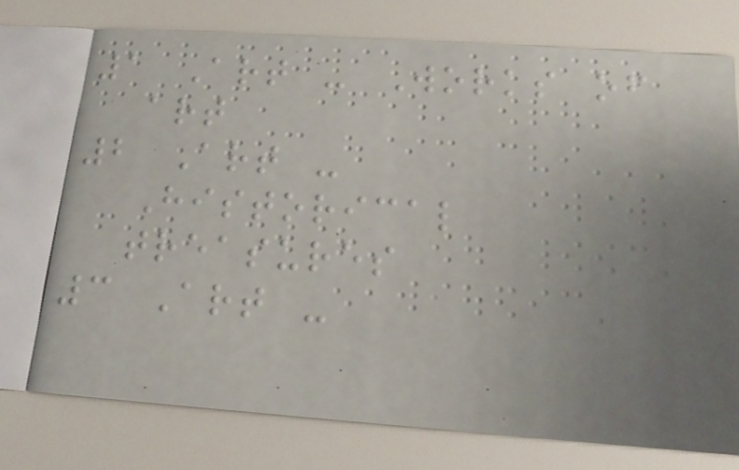1 Art - Works of
art
2 Art -
Historical
treasures
3 Art -
